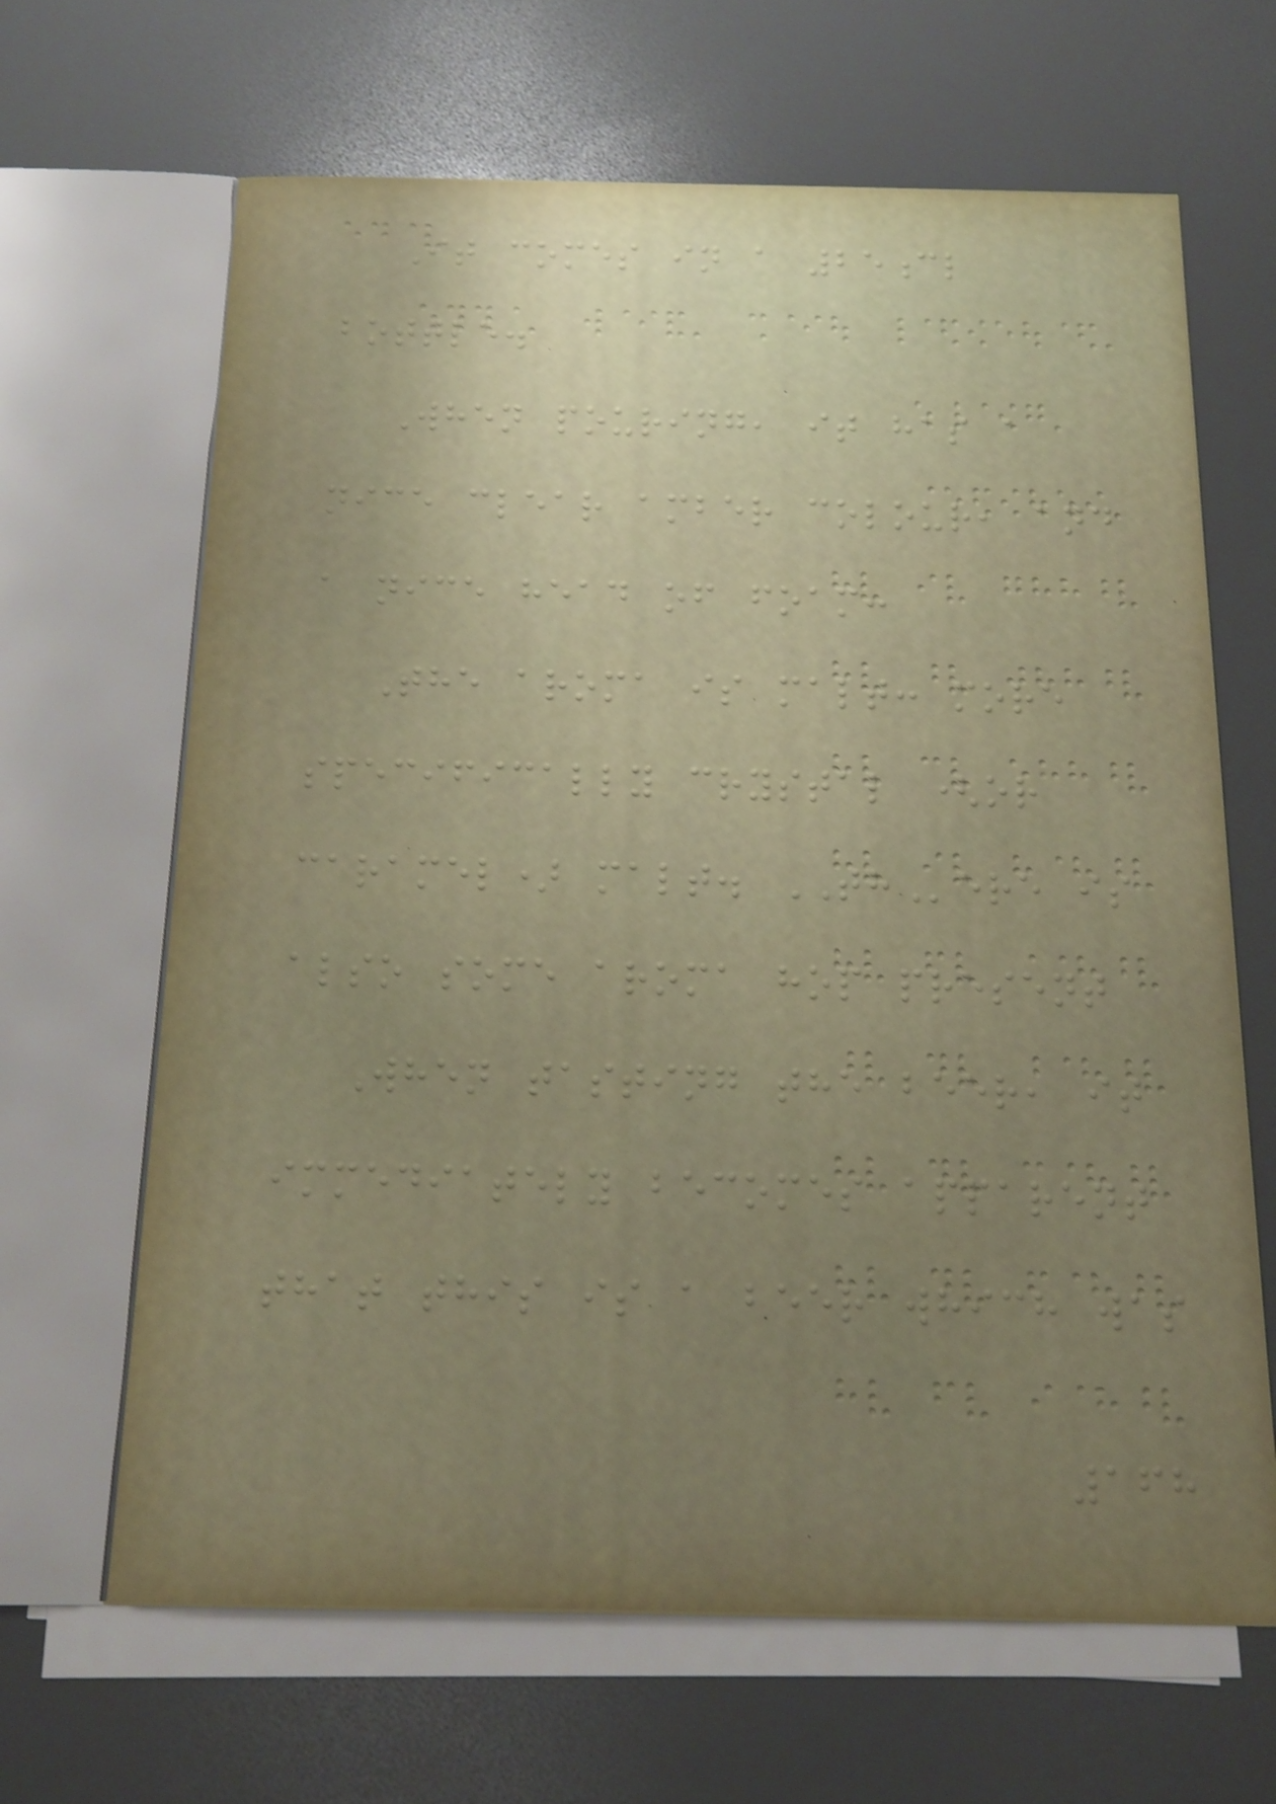It comes in a 25cl
bottle.
When pouring, it has a
nice clear amber colour, and
a nice head of foam:
The aroma is malt: more
specifically crystal (or
caramel) malt. THere is
also some aroma hop present
When tasting the beer, it
immediately becomes apparent
that this is a beer which was
168
